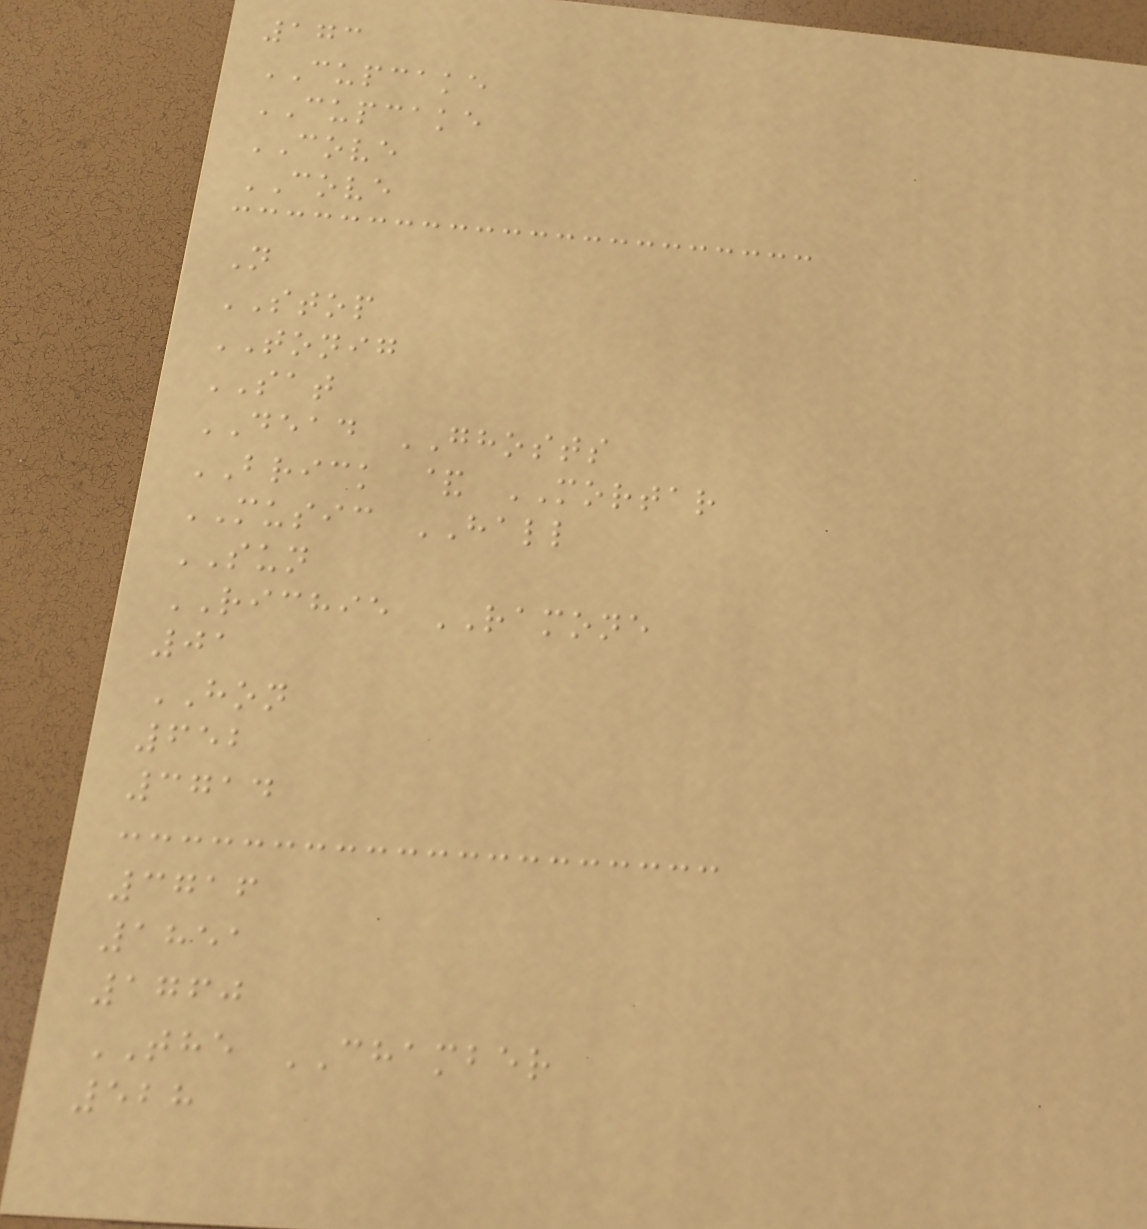173
CUPCAKE
CUPCAKE
COVE
COVE
N
STOP
TONIG
SAT
DEAD GHOSTS
BRICK & MORTAR
MUSIC HALL
SUN
RICHIE RAMONE
01
HON
652
3714
3716
1851
1760
THE CHAMBER
528
